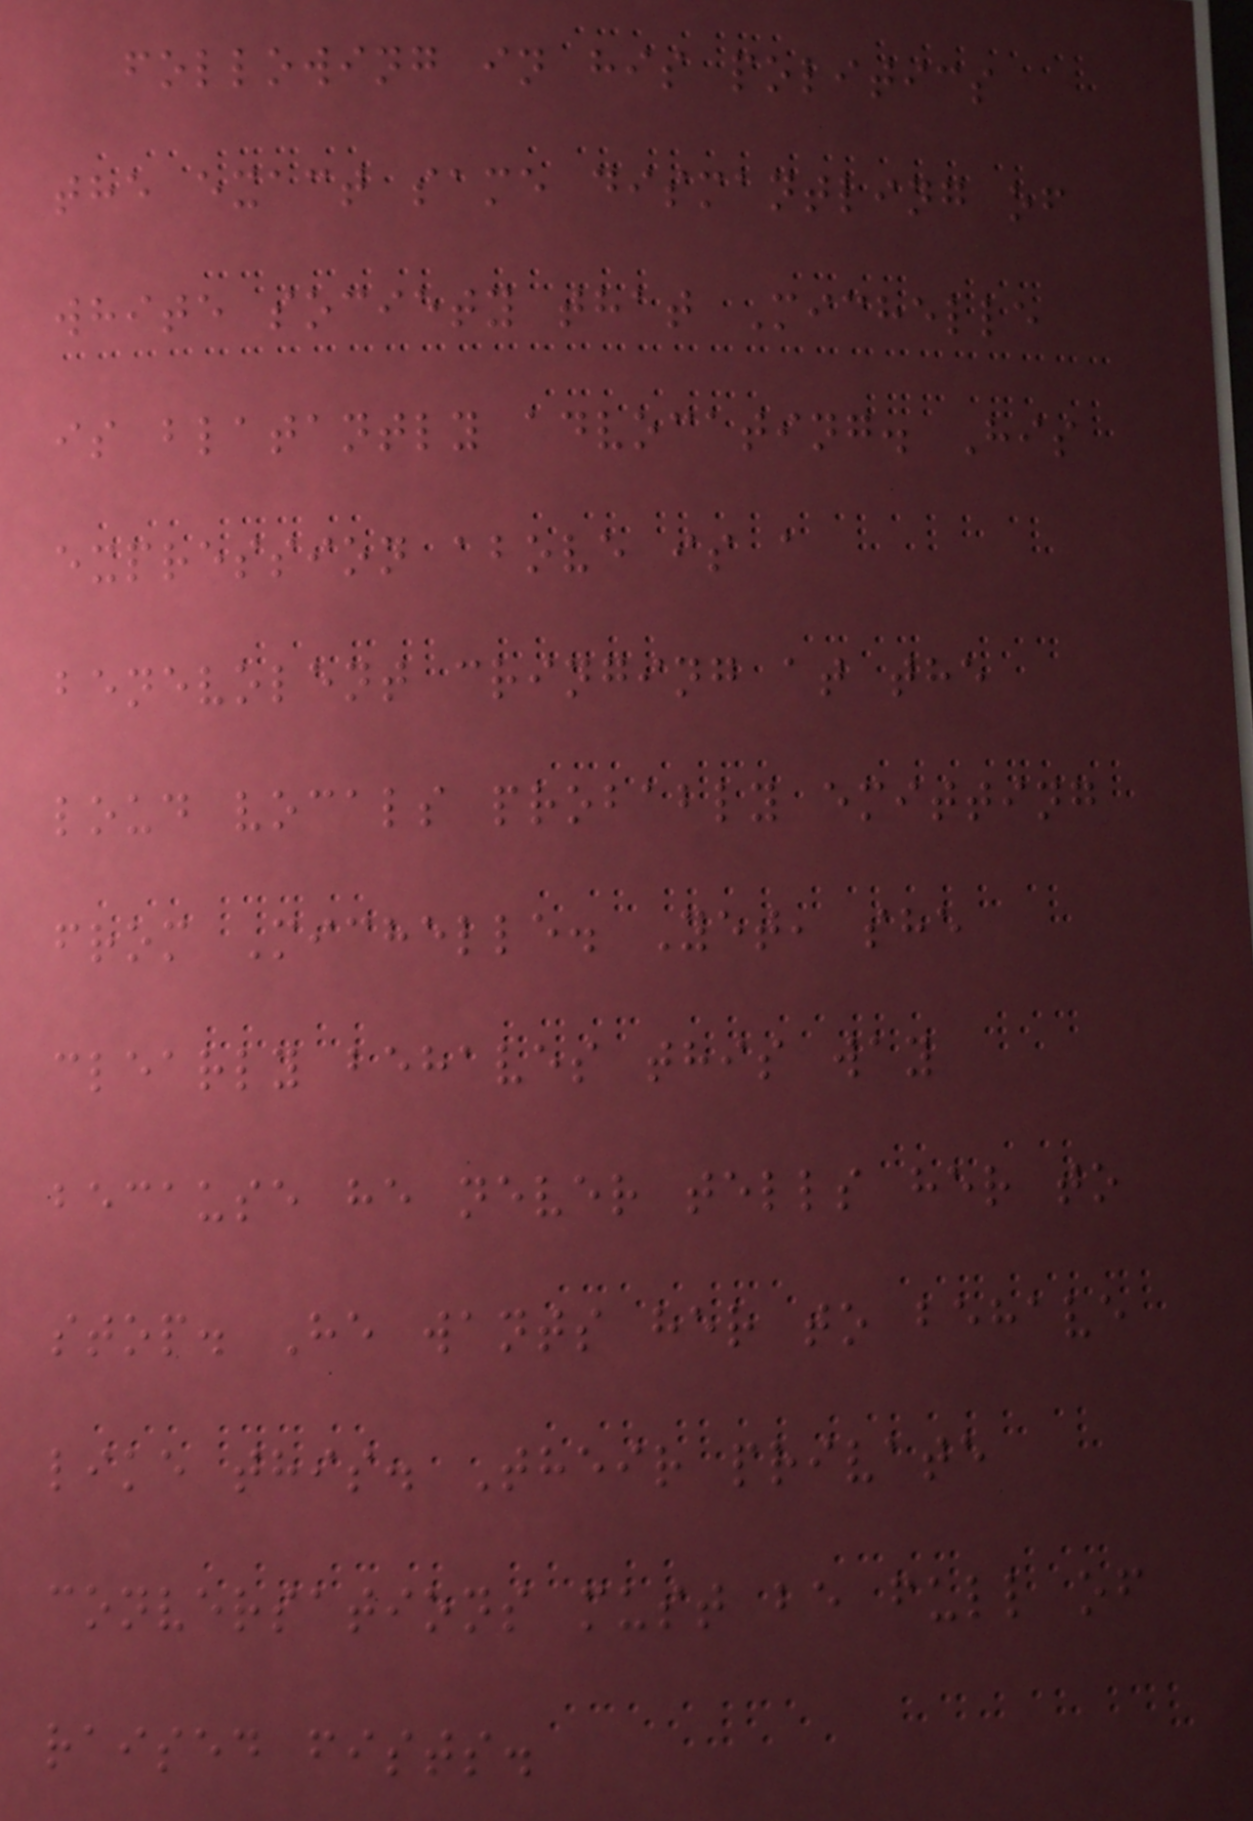following in his politics
the exact same dismantling of
white society that Michelle
is blatantly advocating. His
expression above is a
benevolent cringing at the
loud vocals probably emitting
from Michelle. Yet, she
clearly behaves this way
because he never tells her to
stop. He wants her to behave
like this. Their private
conversations must be full of
raised fists.
